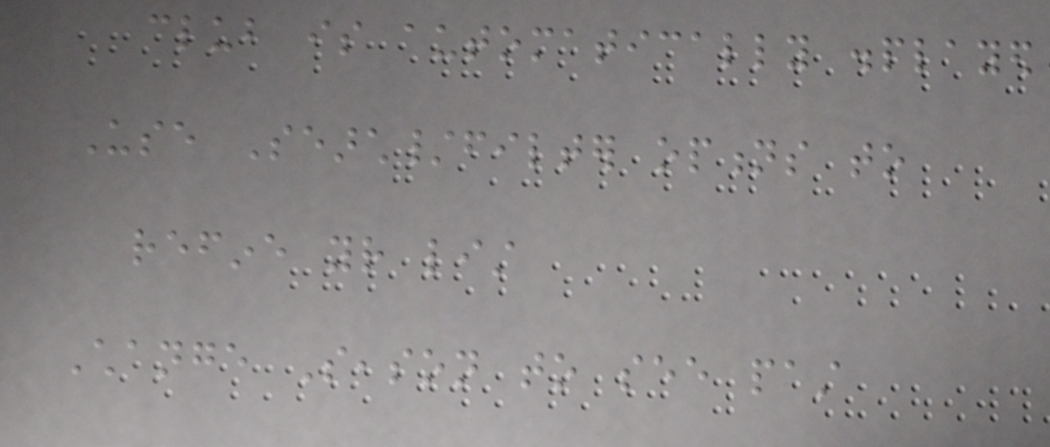club is automatically displayed
Use Search/filter options to
refine your list
Change Season to see past
